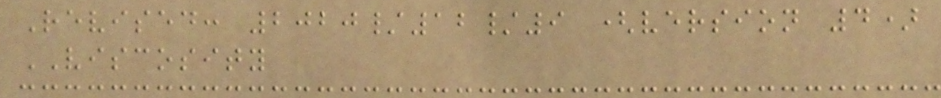Revised: 2020/12/9 (version 4)
VISCOSITY
